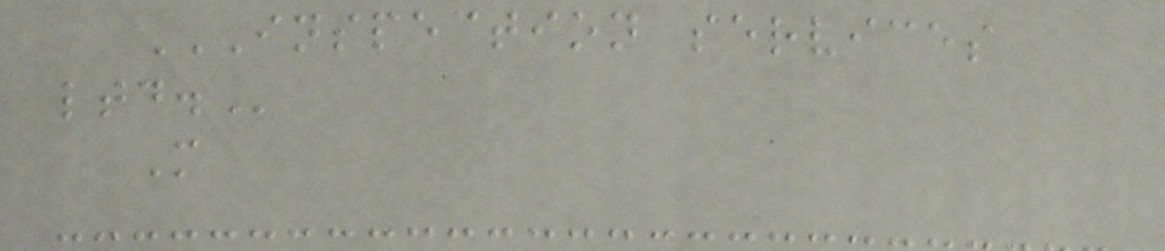INSPECTION SERVICES
LTD.
M
